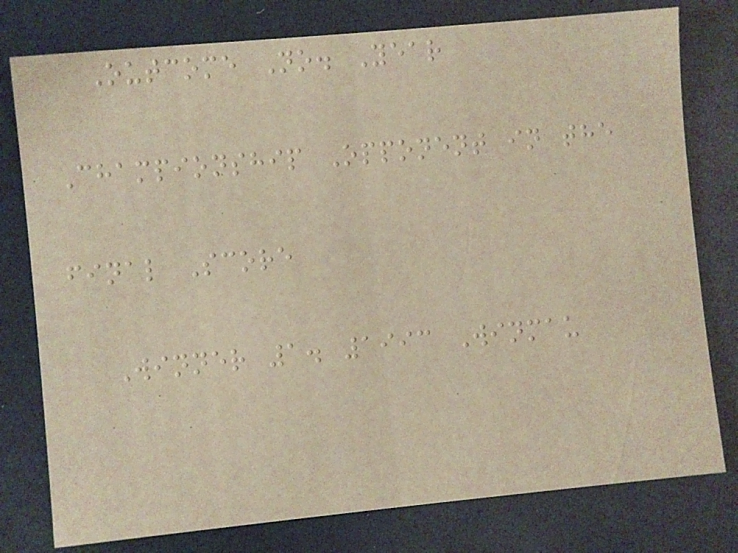Outcome No. Year
Championship Opponent in the
final Score
Winner 1. 1993 Winmau
